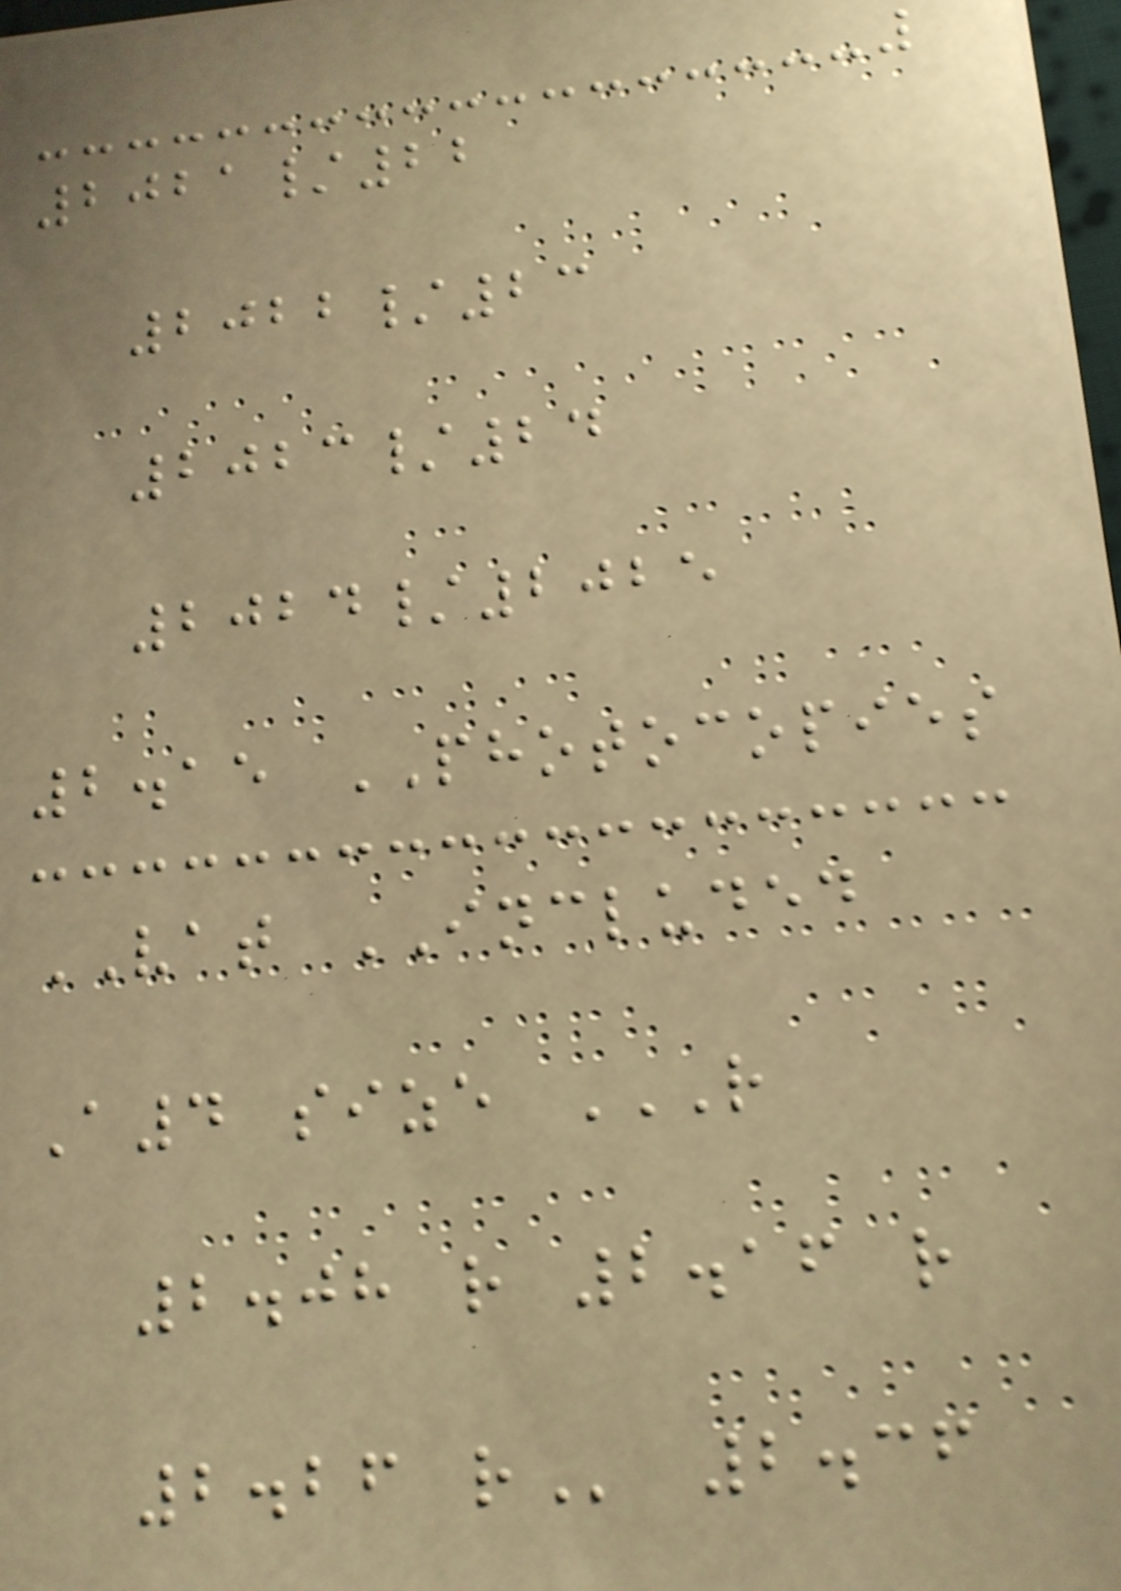2021/22
2022/23
2023/24
2024/2025
2.15 PHOTOCOPIES
VAT INCLUDED
A4 size R
2.08 R 2.16 R
2.26 R 2.36
